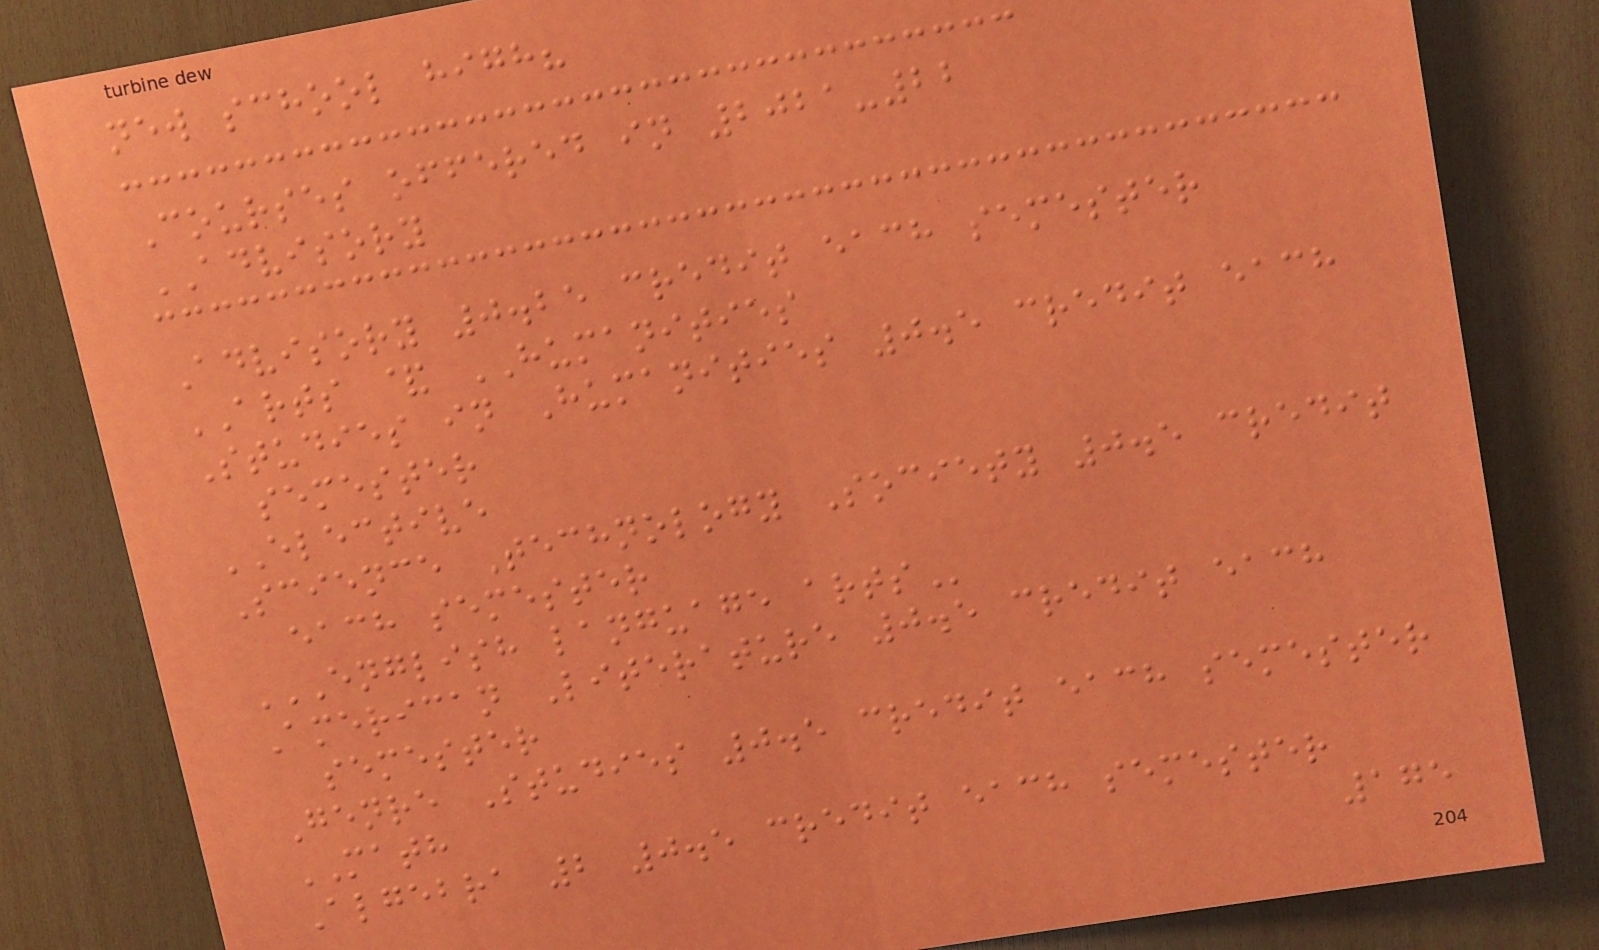new school high?
Courses offered in 2021-22
ADVISORY
Advisory 0.25 credit each semester
ARTS & HUMANITIES
Studies in Humanities 0.5 credit each
semester
ELECTIVE
Science Technology Society 0.5 credit
each semester
ENGLISH LANGUAGE ARTS
American Literature 0.5 credit each
semester
Genre Studies 0.5 credit each semester
MATH
Algebra 2 0.5 credit each semester
175
